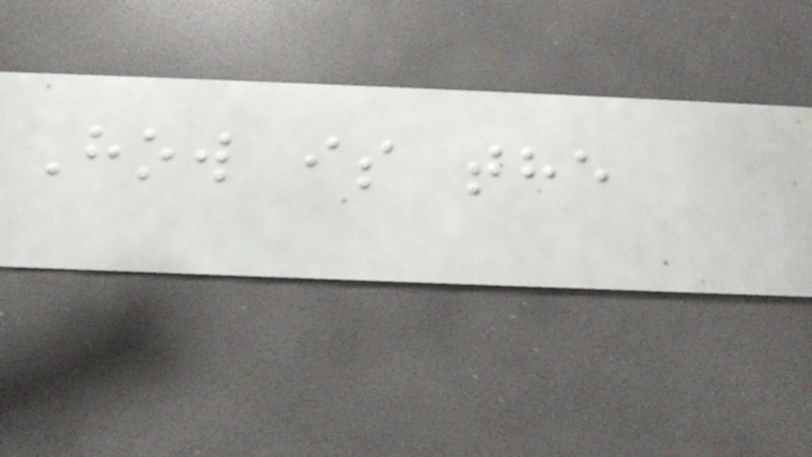How is the
